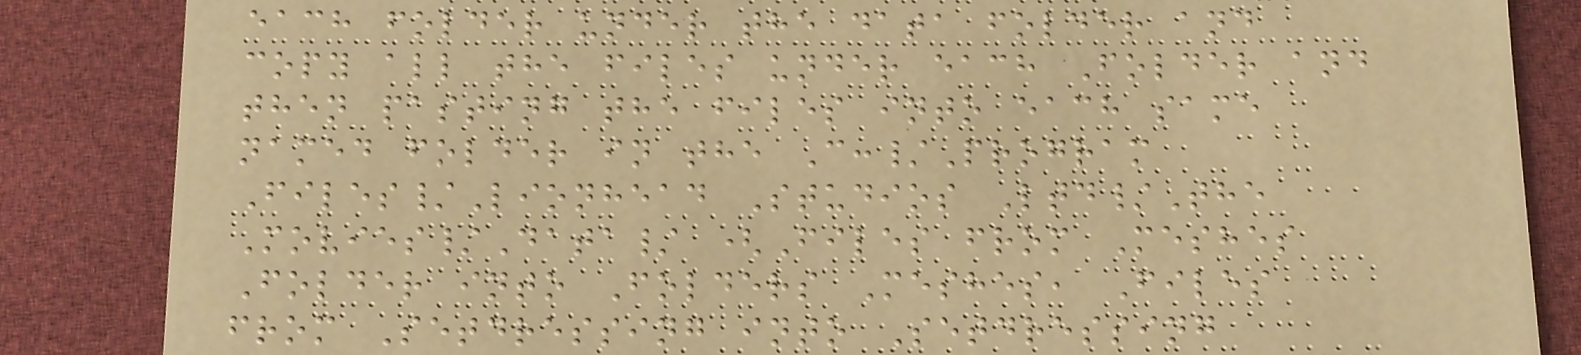each folder under the data folder and
copy all the files under each Folder and
then pasting the files into each same
named folder in the C:/Program
Files/Lionhead Studios Ltd/The
Movies/Data/ (Files from Meshes
Folder into Folders Meshes, Files
from Setdressing into Setdressing
